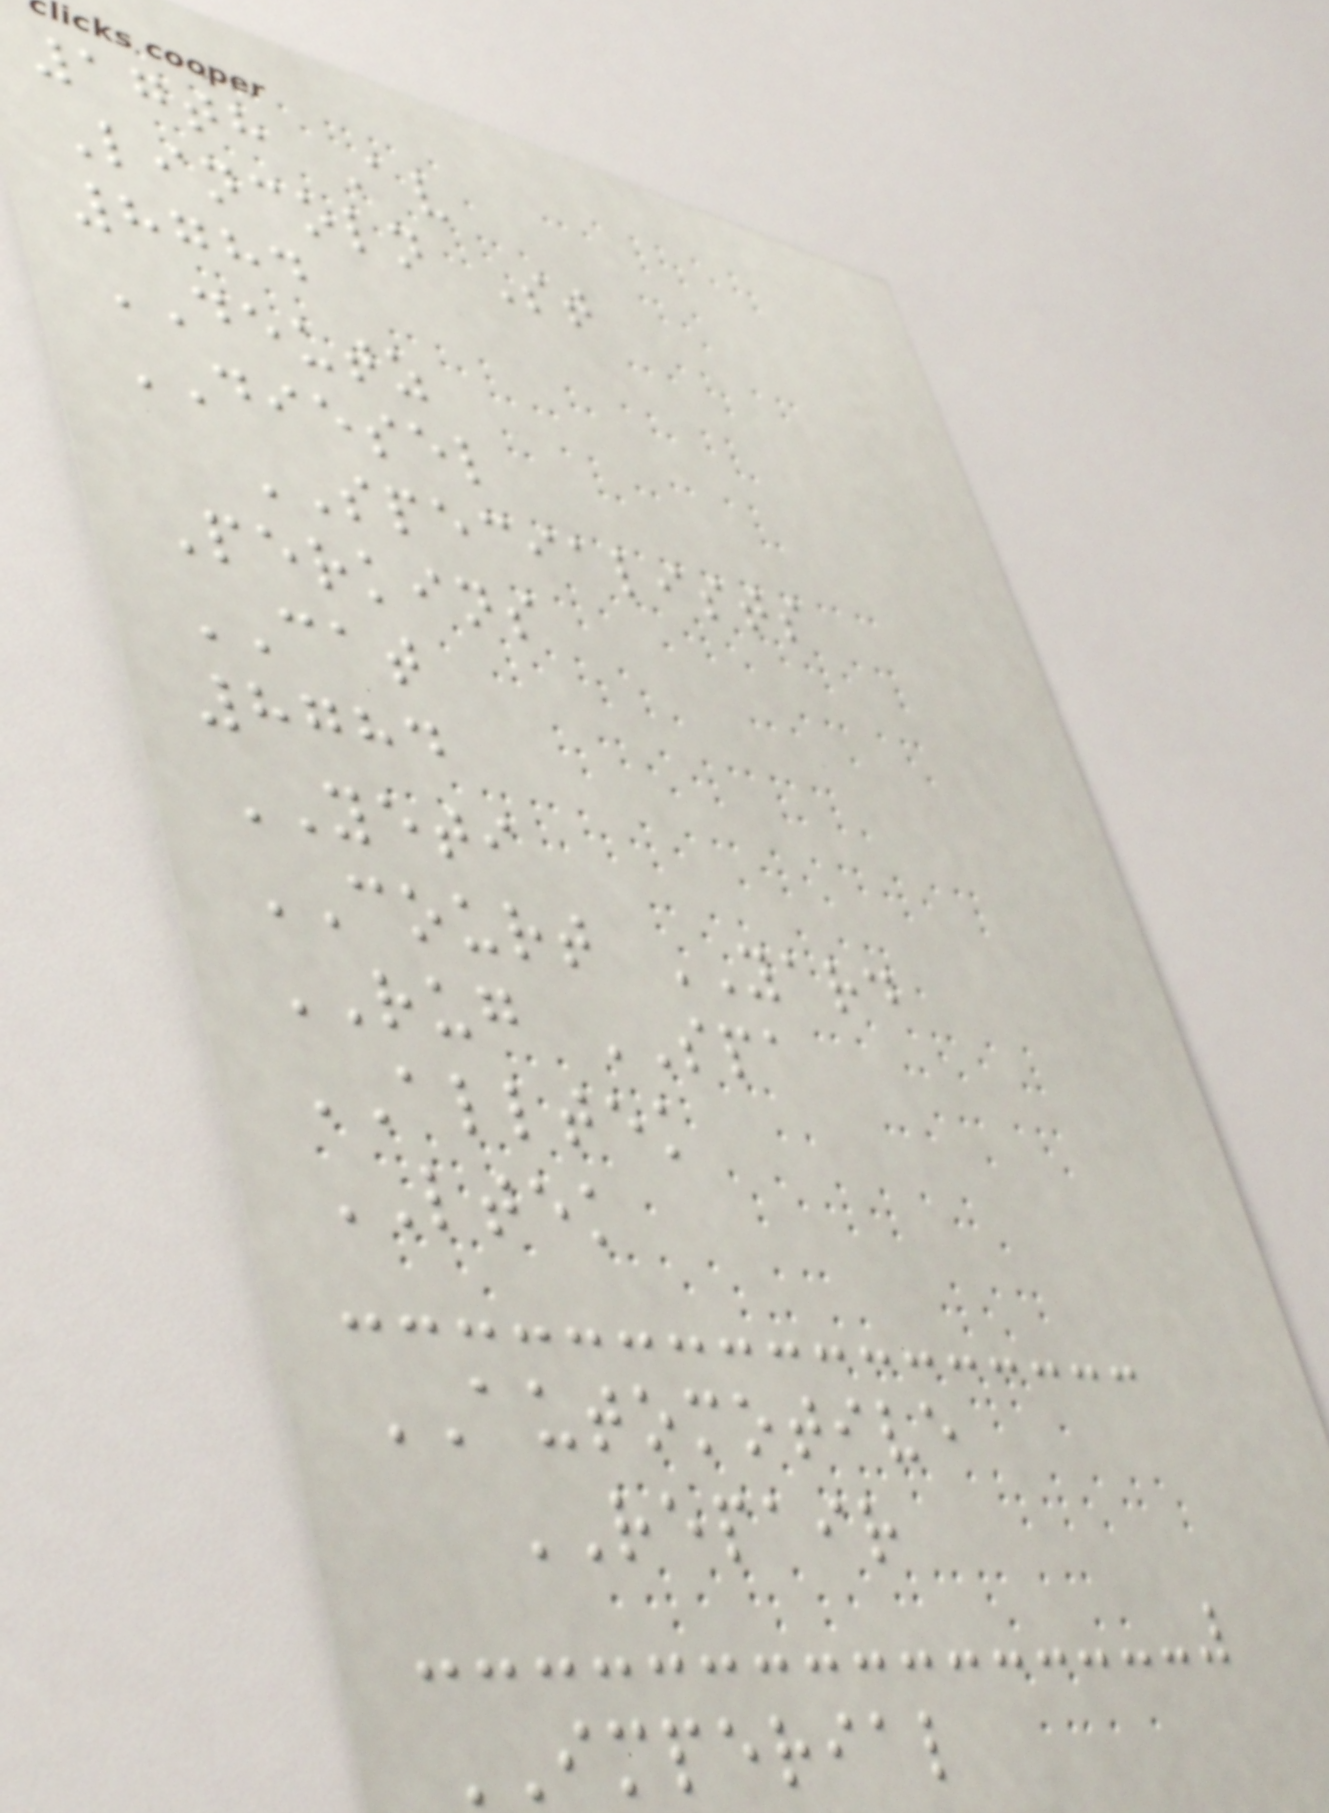17th Av
Lincoln St
8784
DEUTZ
DIESEL
SPECIALISTS
Perkins
CAT
8784
YETI
COURT YARD
RUG SPA
ALLTEK
LTEK
AUTOMOTIVE
REPAIR
IMPERIAL
